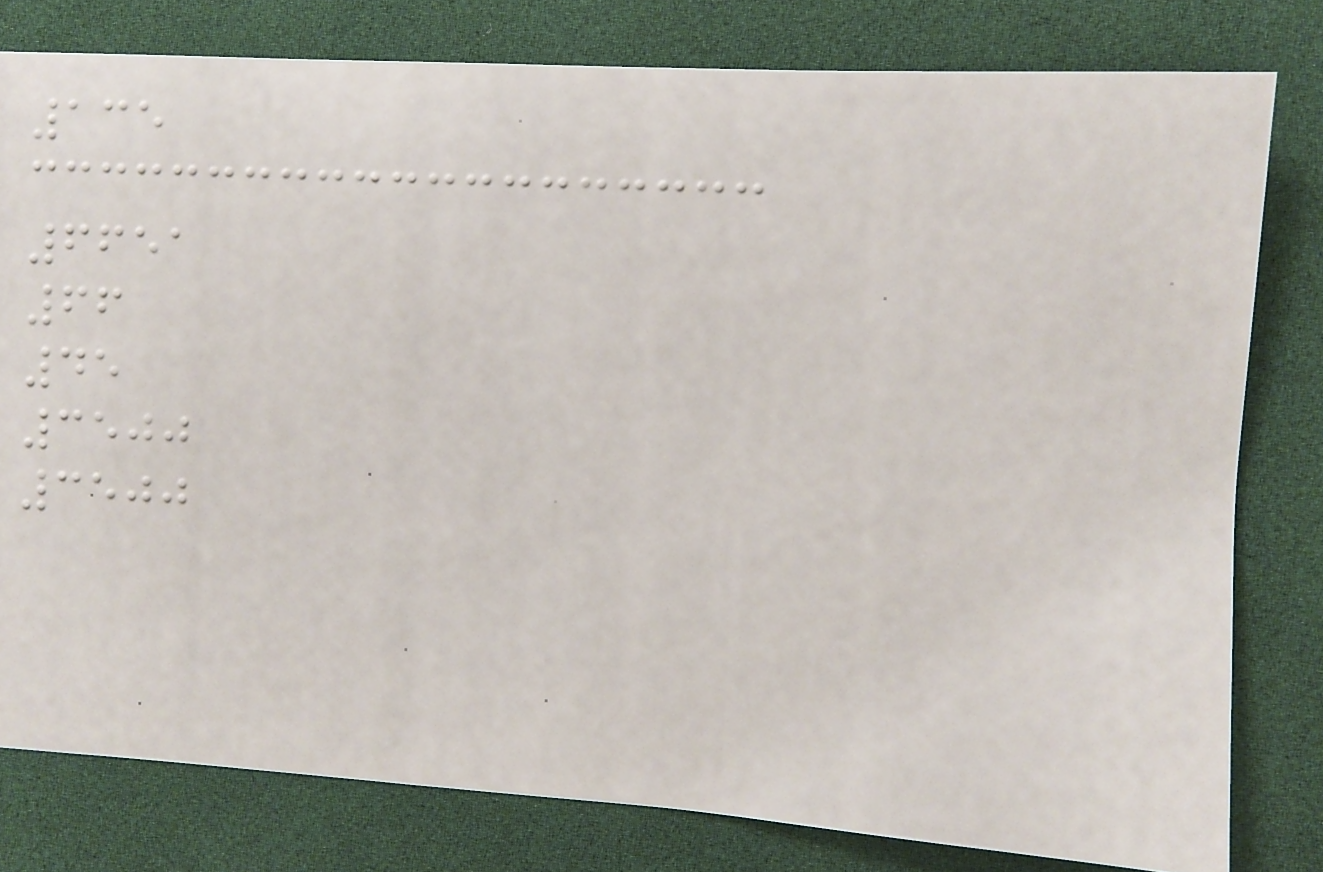135
6651
66
45
3500
3500
